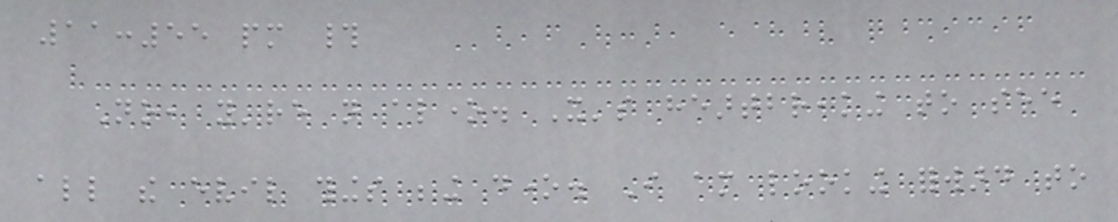11:55 pm #
No, you're not alone. It's heartbreaking to see
all the evil things being done. I am looking forward to
